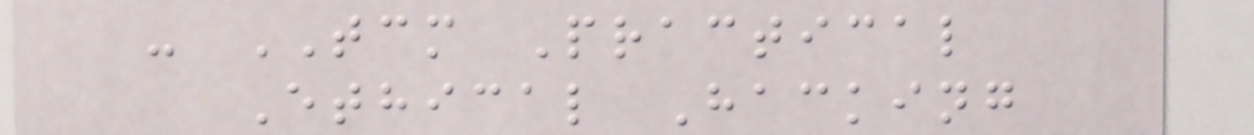- TCM Practical
Ethical Hacking
